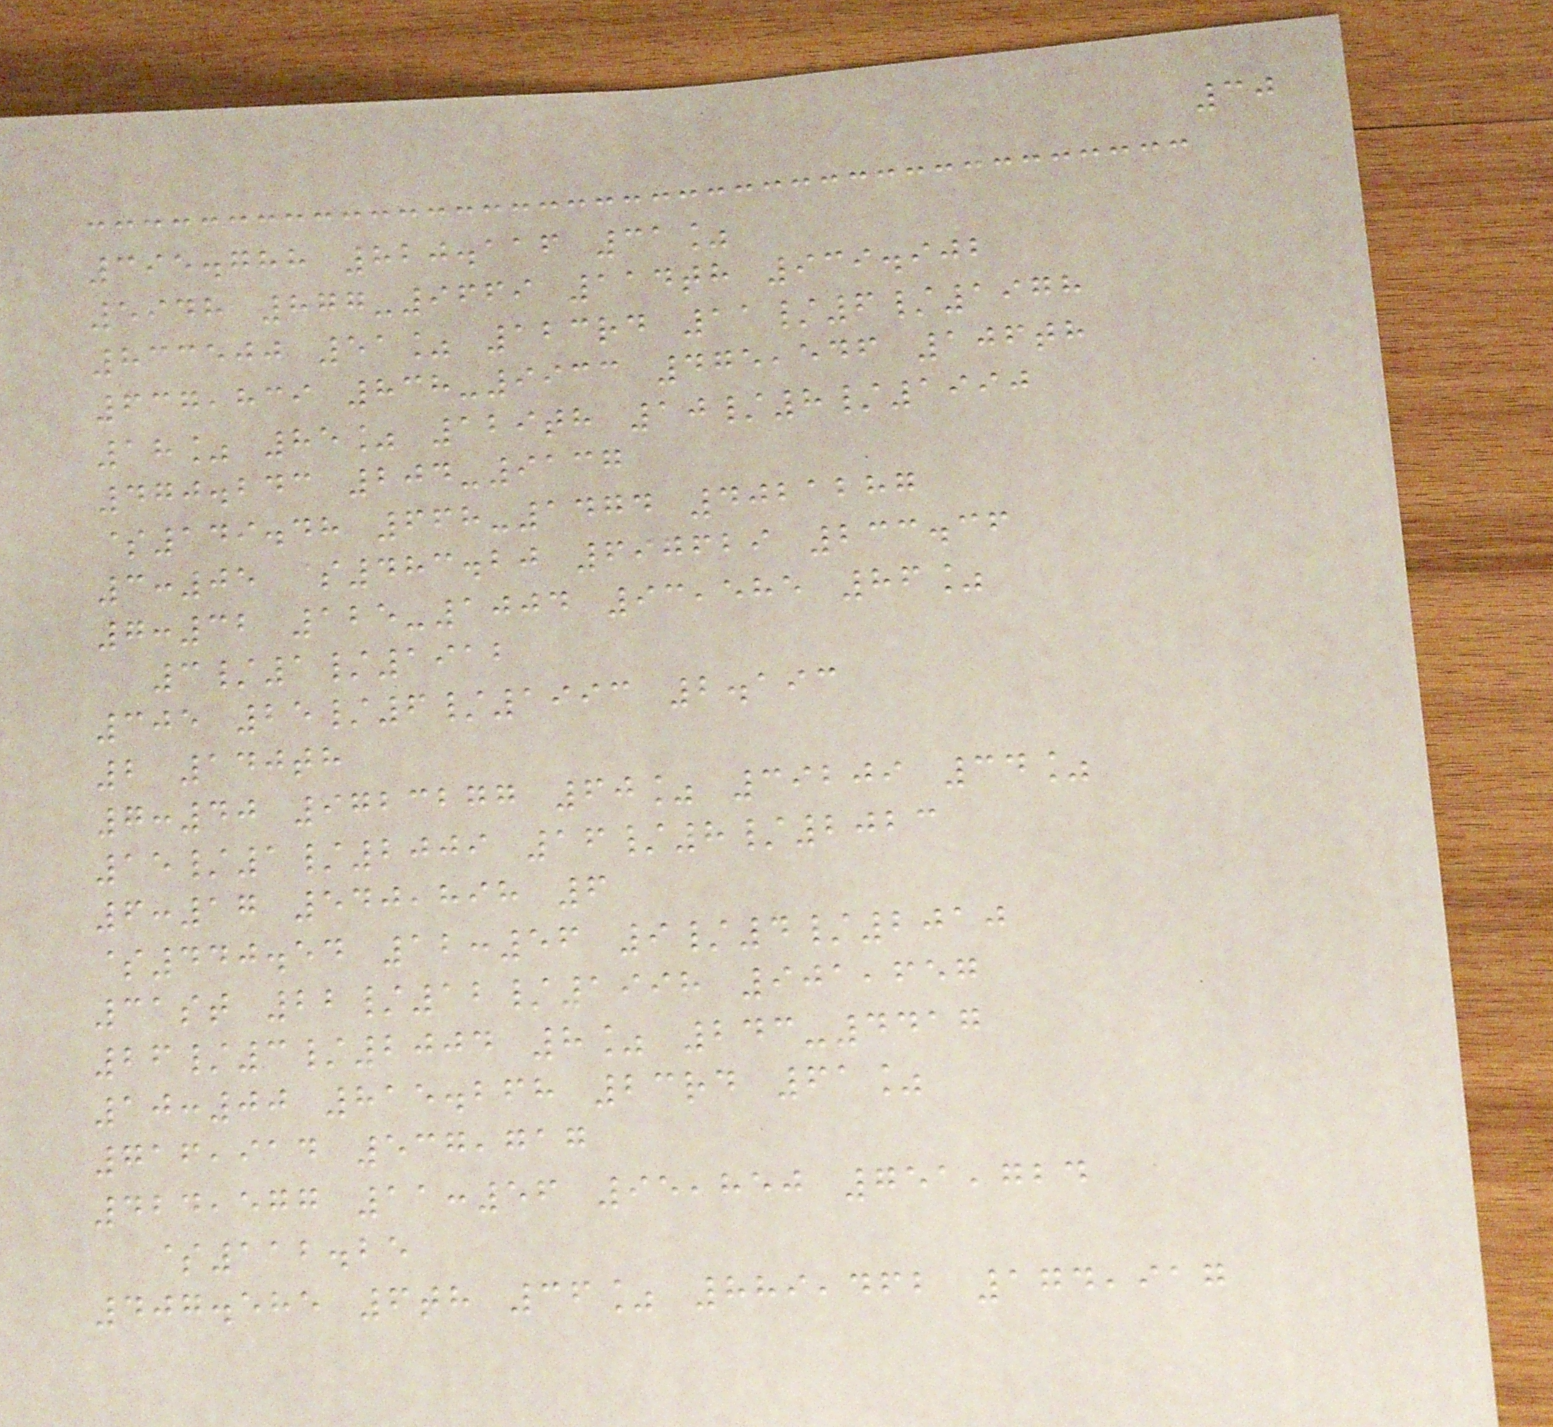30
395.788 820.116 31%
5948 877-9669 114th 939.902
833500 51% 123rd 11/6/1978
637,839 838-9933 475,546 106th
18% 85% 129th 10/8/1990
470.243 204-9137
$149.48 668-1474 4021287
3:05 $483.20 697629 233.36
7:32 125-1004 93,585 86%
3/1/1912
305 25/6/1993 2.193
2 140th
7:40 9723277 60% 39209 34%
15/1/2009 16/8/2023
6:17 540,898 6
$440.54 12:56 9/4/2010
31st 22/12/1998 901,657
26/3/2004 8% 243-4417
10:00 815.268 23rd 61%
716,914 537,717
424,577 11:56 95,850 751,724
$112.25
407.585 6th 36% 889,462 174,917
